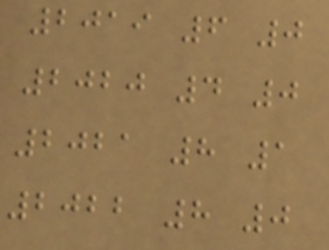2019 6 0
2020 4 0
2021 8 1
2022 8 0
